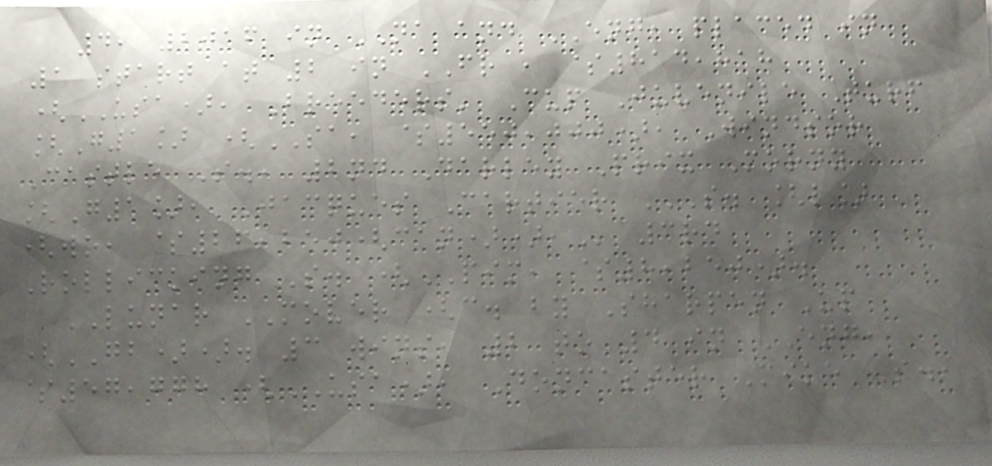4, 2016 in NA and ENG, placed in
1 start at 2 in FR , $814,818
(USA), Breeders' Cup Juvenile Turf
[G1] (SA, $550,000), Windsor
Castle S., 2nd Darley Prix Morny
[G1], Jacques Cartier S. [L]
(WO, $26,250(CAN)), 3rd
Rollicking S. (PIM, $8,250).
LUNAR MOVER (c. by Sharpen Up
(GB)). 3 wins, 2 to 4 in ENG,
$57,778 (USA), Doncaster Mile S.,
